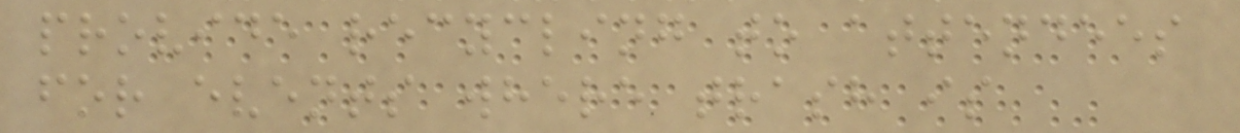provide recycling to attendees
for events where trash is
